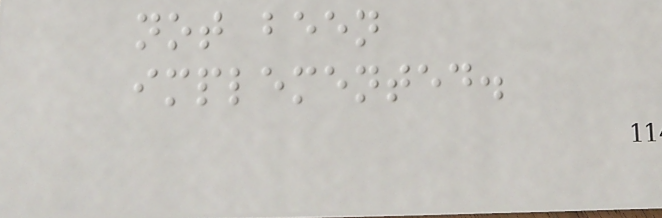not been
implemented.
